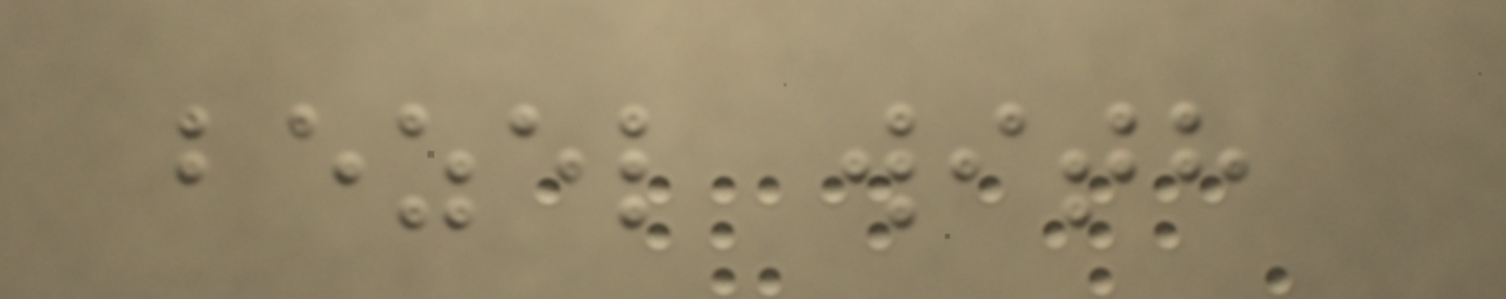bezel with
